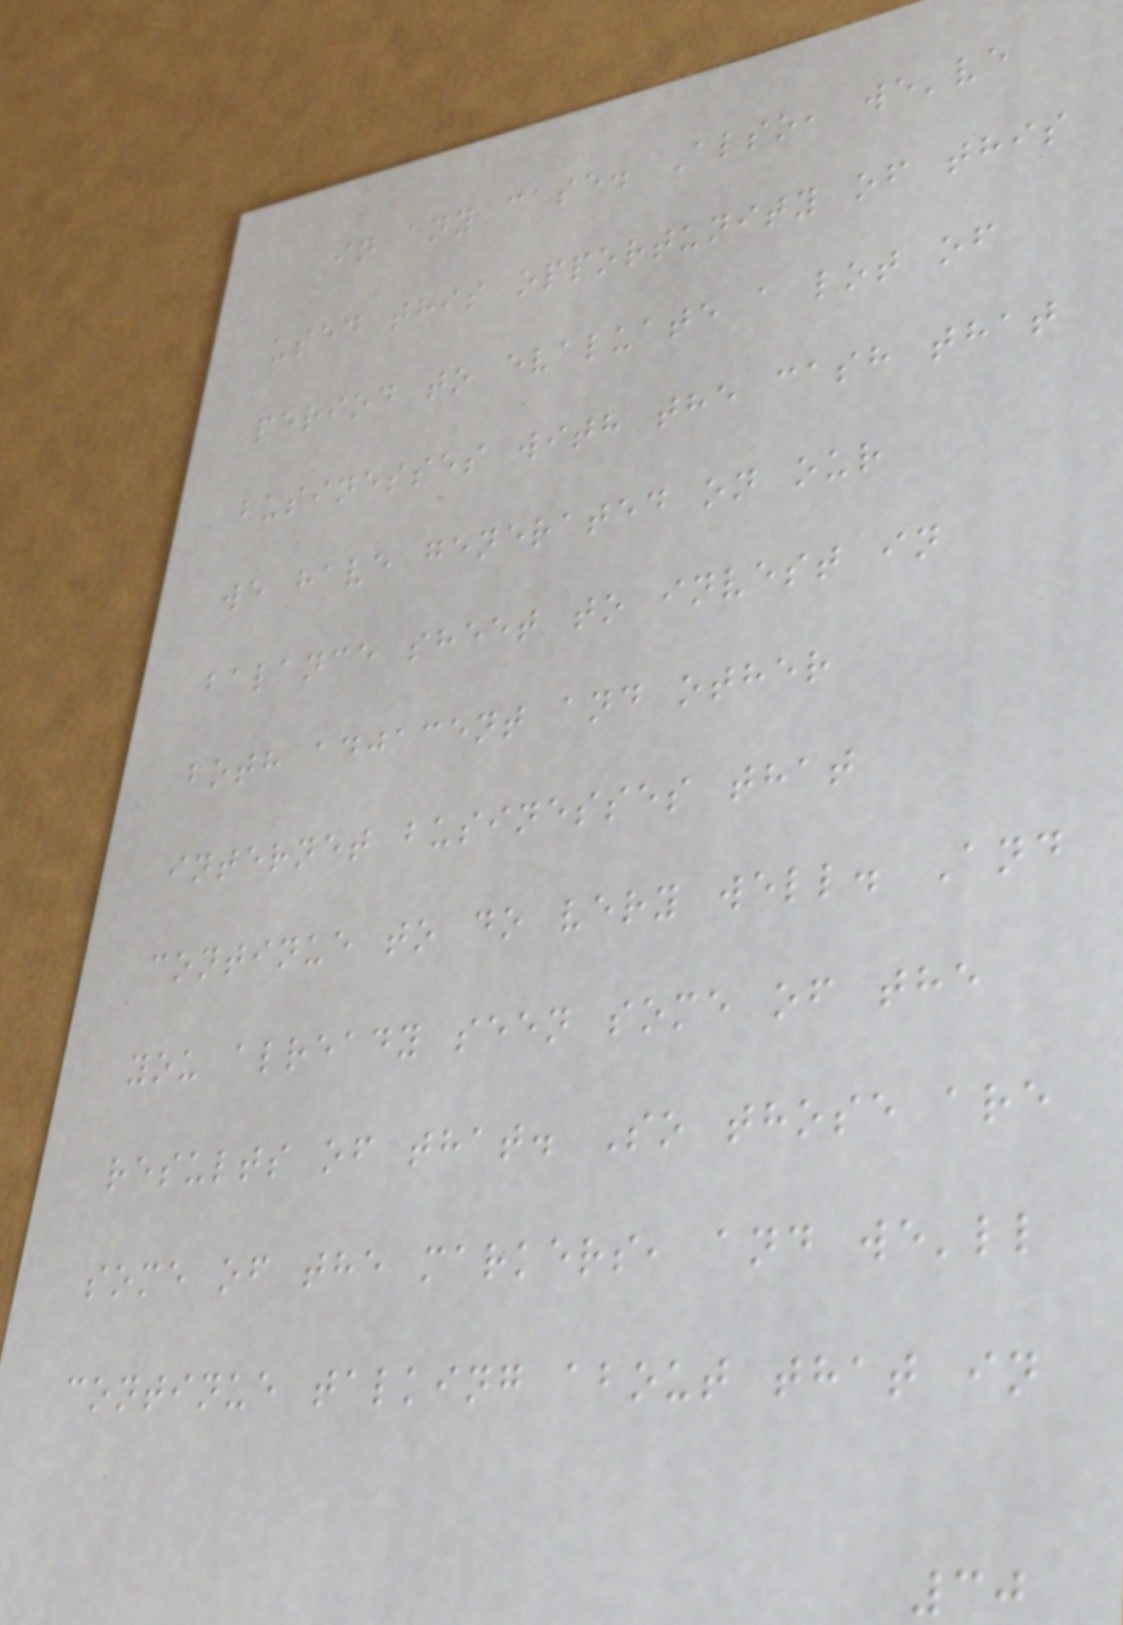in any case. Also, we've
used this opportunity of this
period to evaluate a lot of
businesses with the cash that
we have generated on our
balance sheet to invest in
both adjacent and other
internet businesses that
continue to do very well. And
you already seen some of the
results of that. So those are
some of the markers, and we'll
continue talking about that in
30
